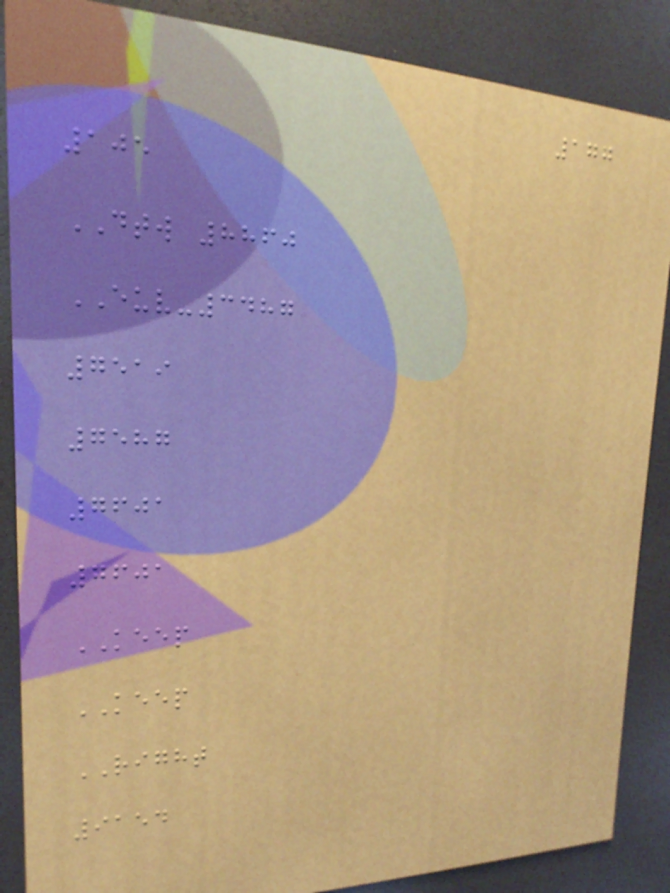177
105
DTW 8860
EUV-3487
7519
7587
7601
7601
KEEP
KEEP
RIGHT
9154
